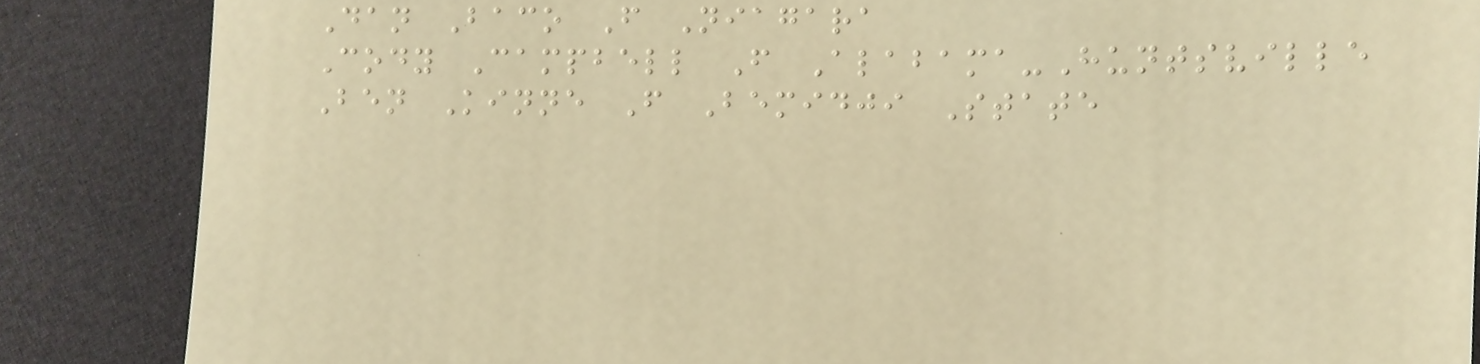Dan Baco F Niagara
Cody Campbell F Alabama-Huntsville
Ben Kinne F Bemidji State
